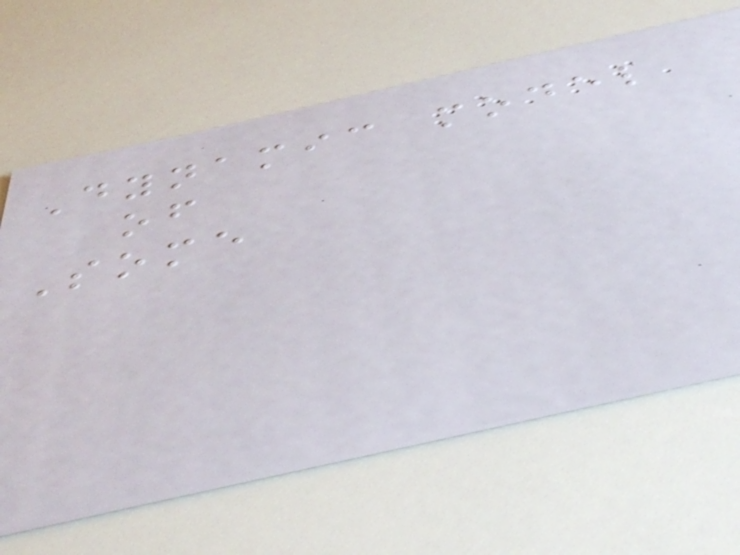Dynamic model
of
Some
